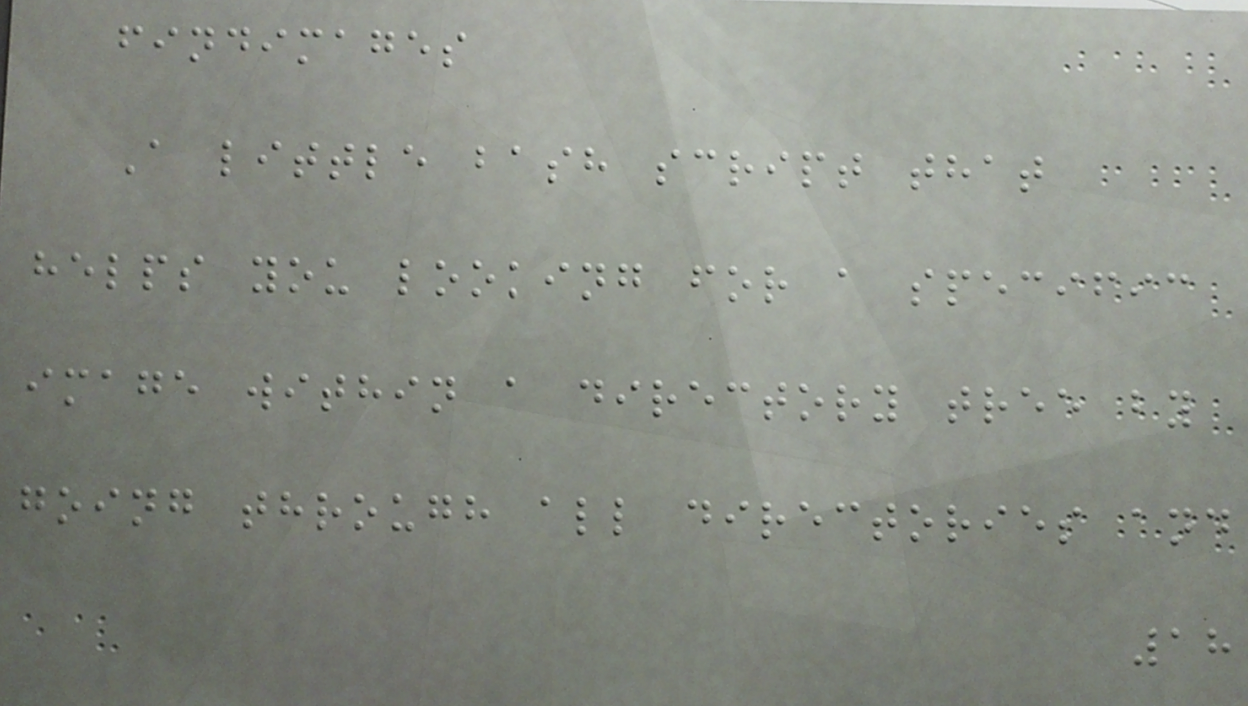findimages
A little bash script that
helps you looking for a specific
image within a directory tree by
going through all directories and
18
